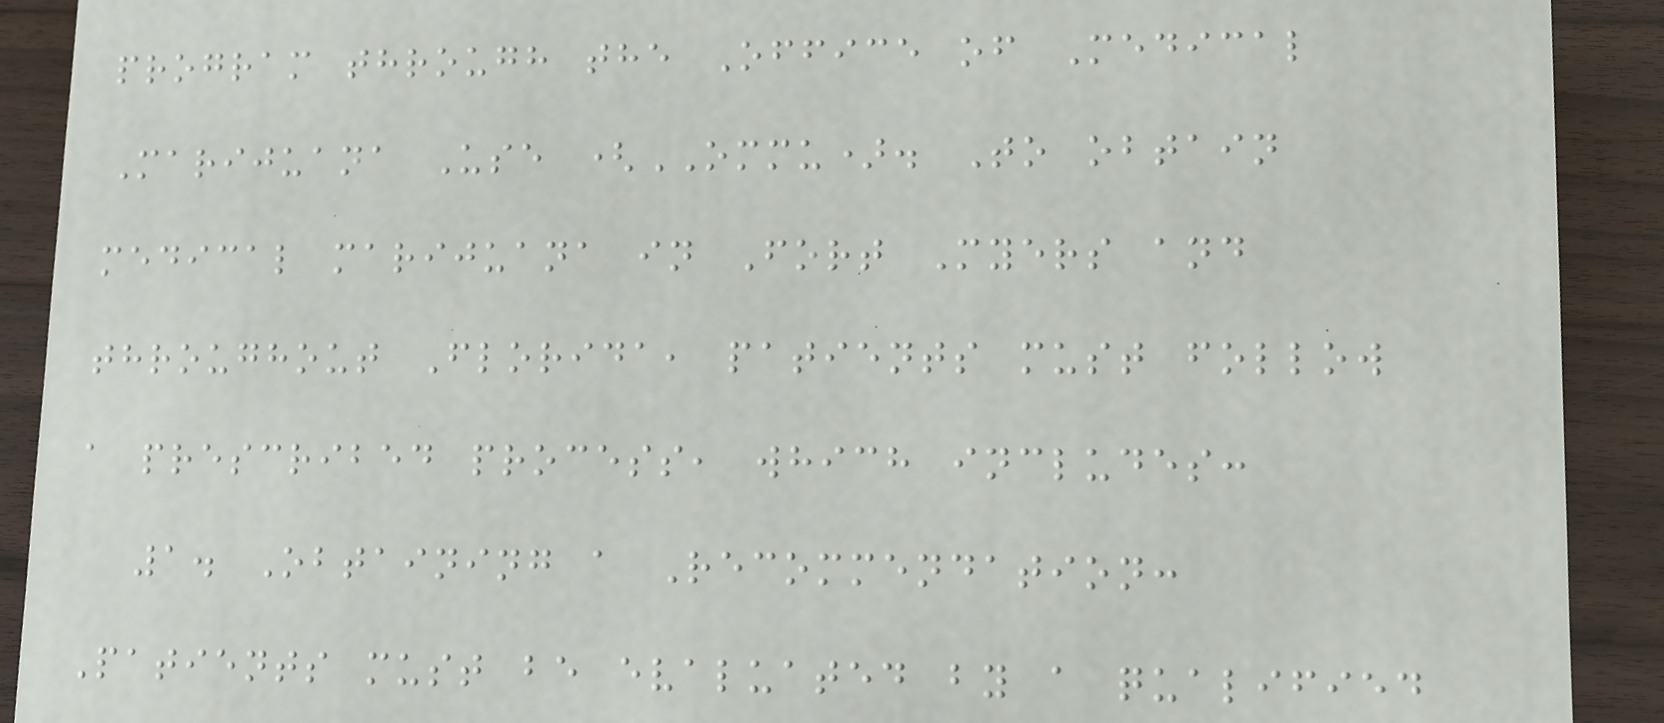program through the Office of Medical
Marijuana Use (OMMU). To obtain
medical marijuana in Fort Myers and
throughout Florida, patients must follow
a prescribed process, which includes:
1. Obtaining a Recommendation:
Patients must be evaluated by a qualified
